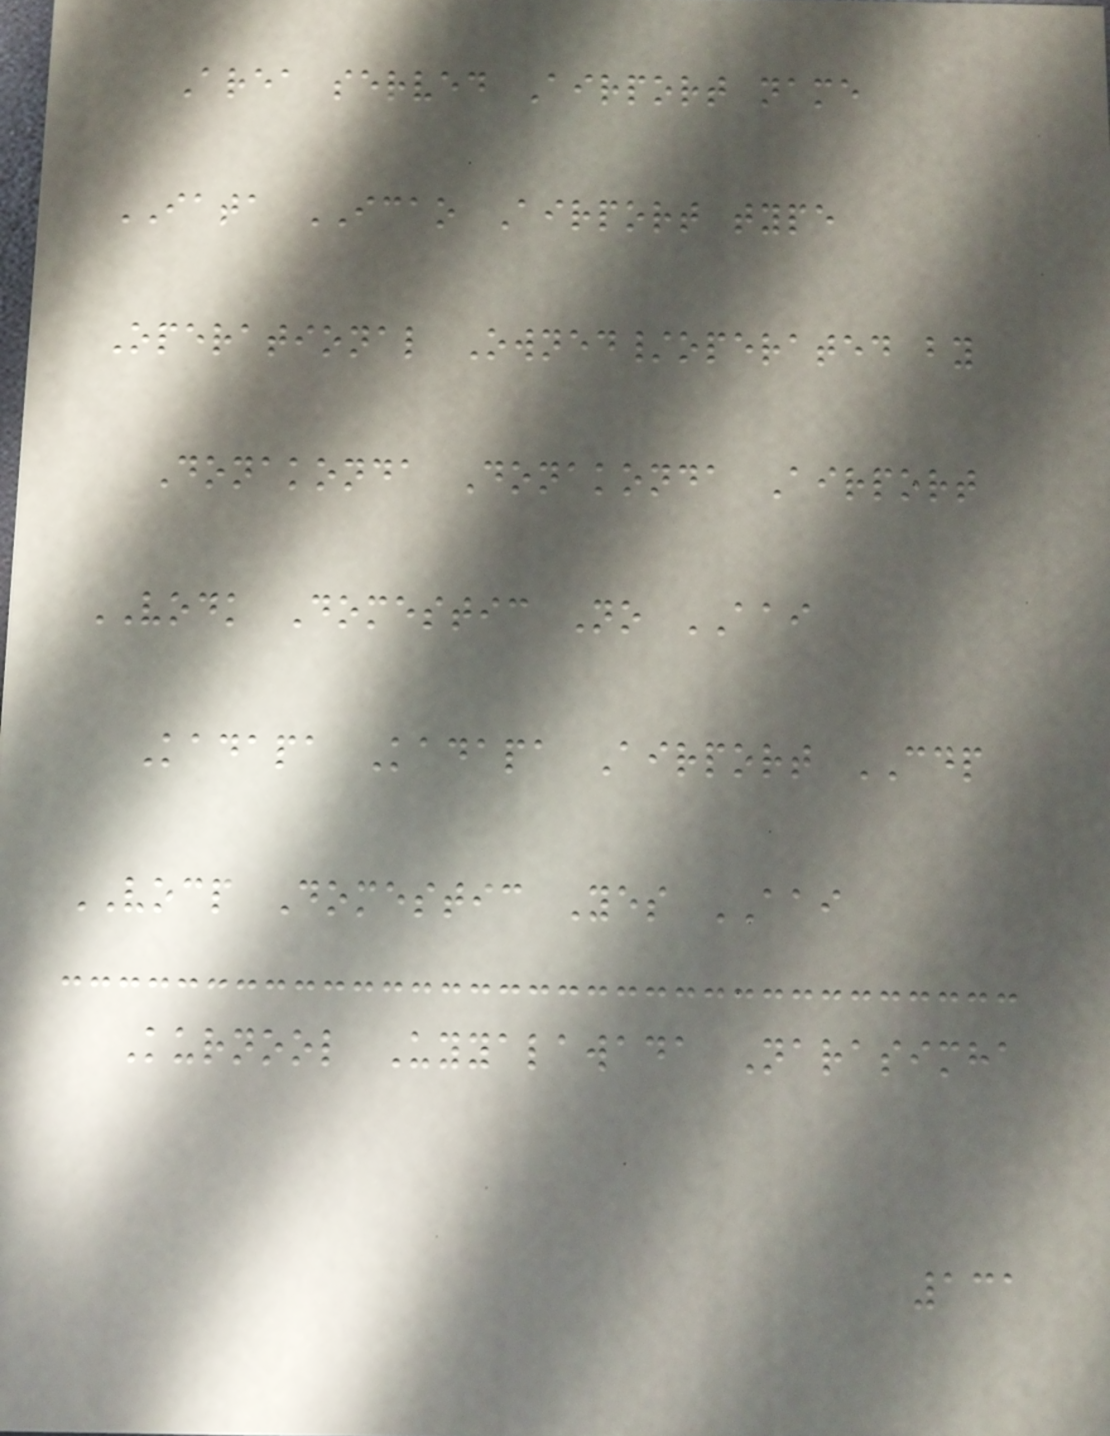Area served Airport name
IATA ICAO Airport type
Operational Owned/operated by
Donakonda Donakonda Airport
VODK Domestic No AAI
Kadapa Kadapa Airport CDP
VOCP Domestic Yes AAI
Kurnool Uyyalawada Narasimha
131
